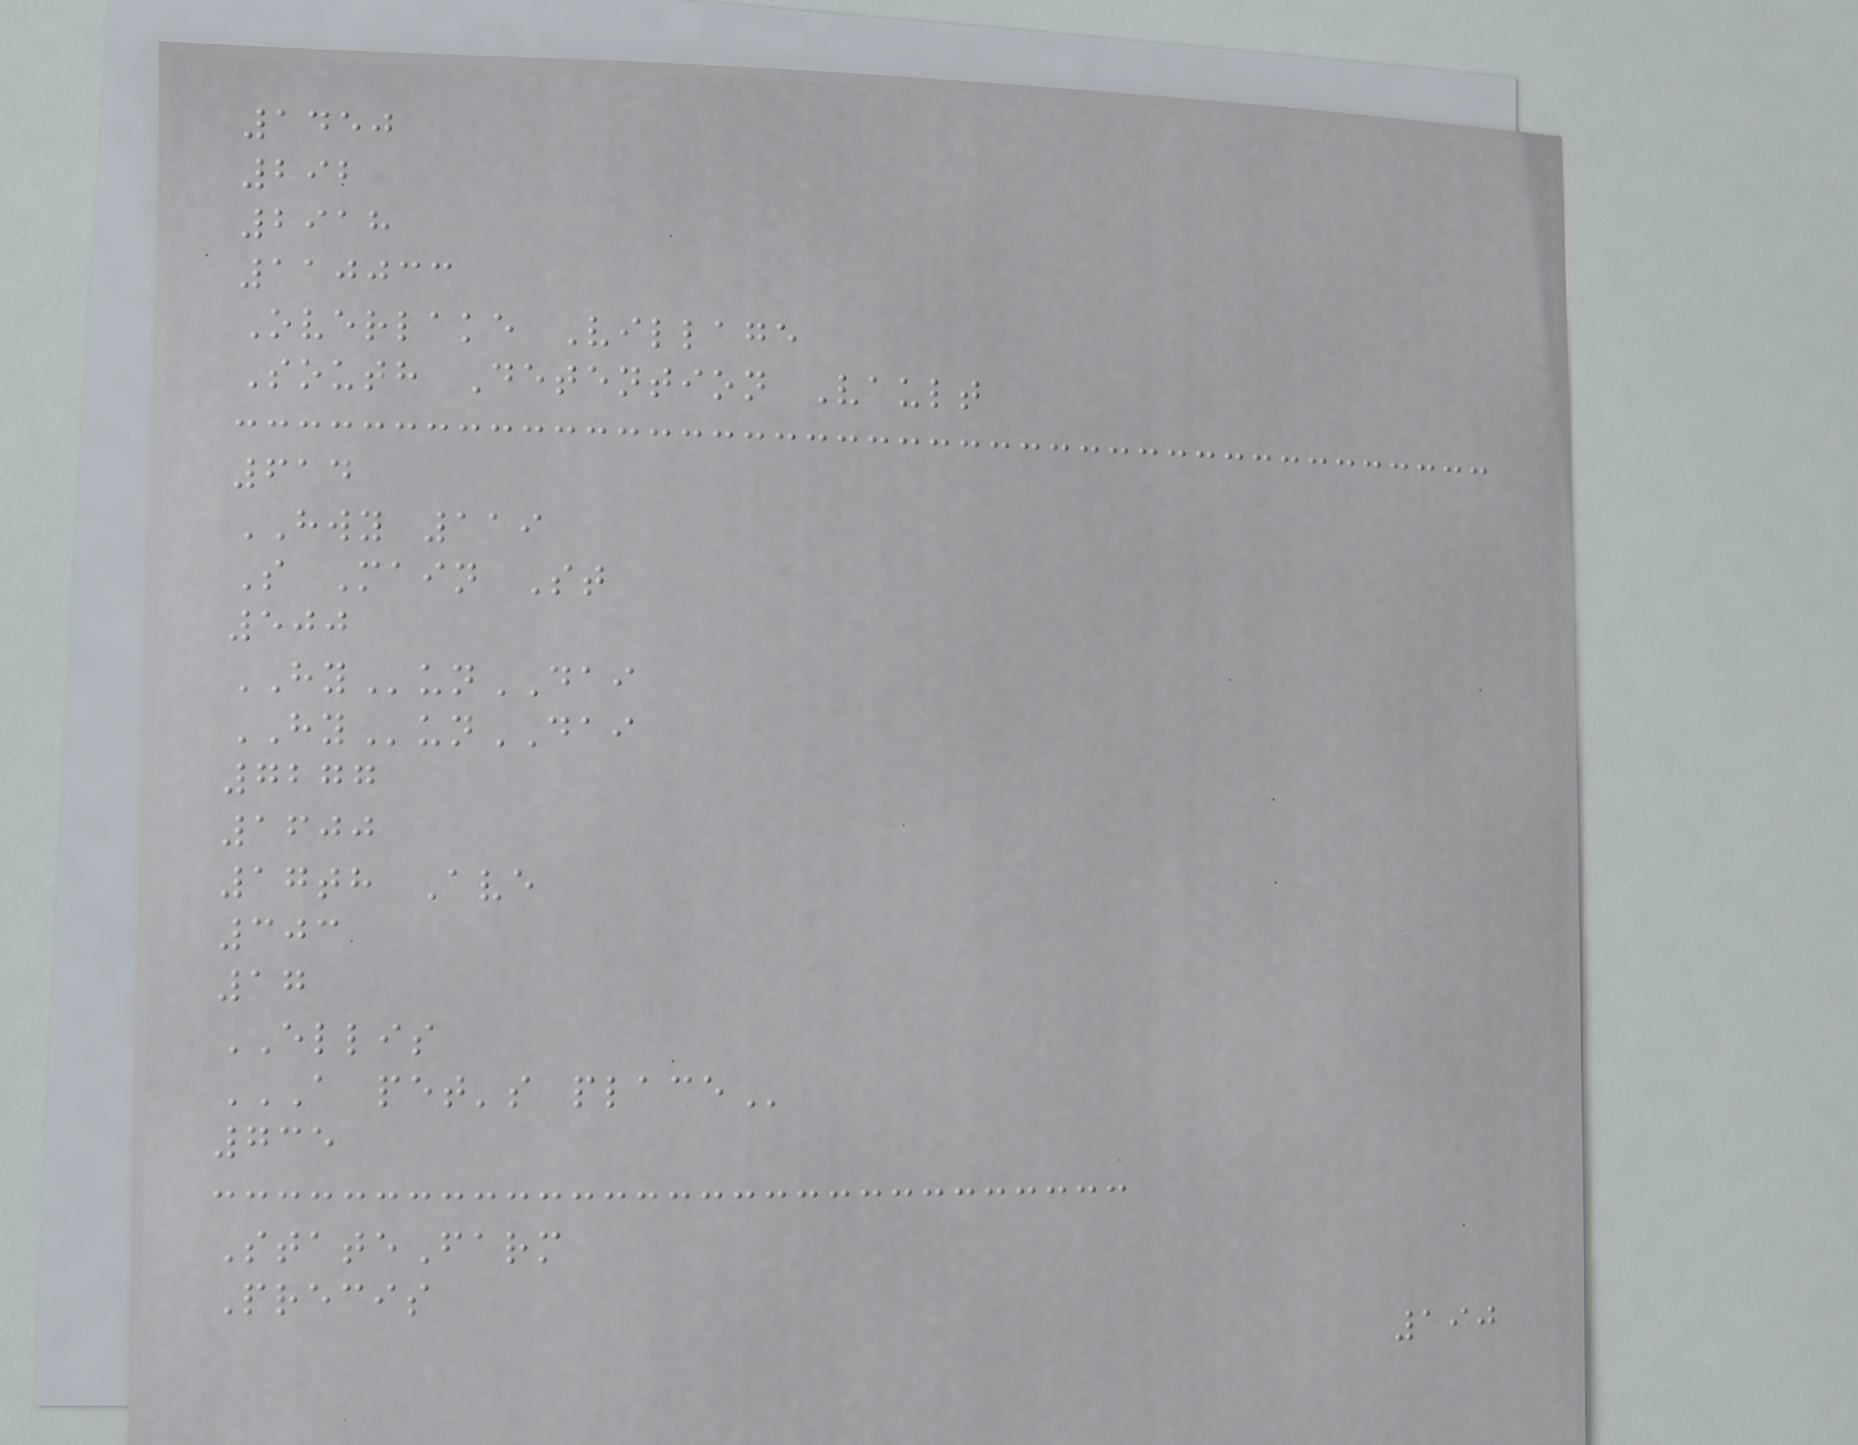1450
292
2918
110033
Overlake Village
South Detention Vault
614
HWY 119
S Main St
500
HYunDAI
HYunDAI
7277
1600
17th Ave
303
17
ELLIS
A PET'S PLACE
735
StateFarm
Precis
190
